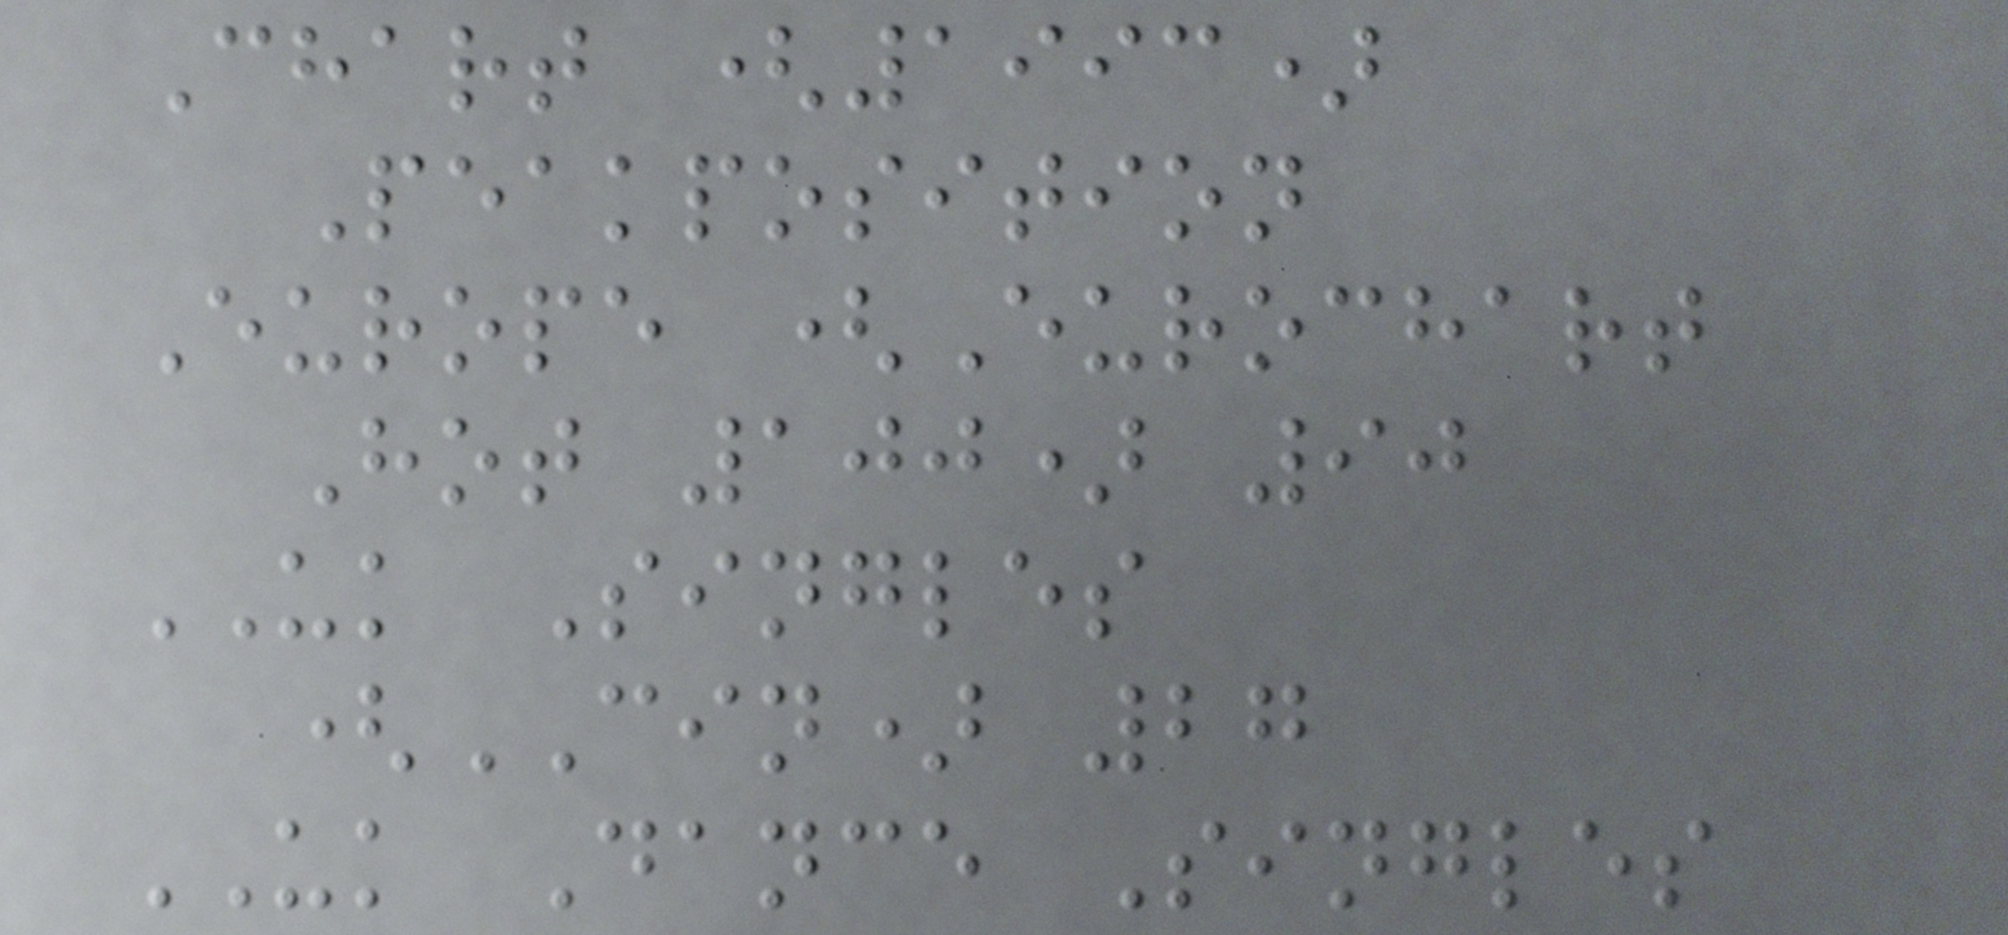Chart (1993)
Peakposition
Europe (Eurochart
Hot 100) 90
UK Singles
(CIN) 27
UK Dance Singles
